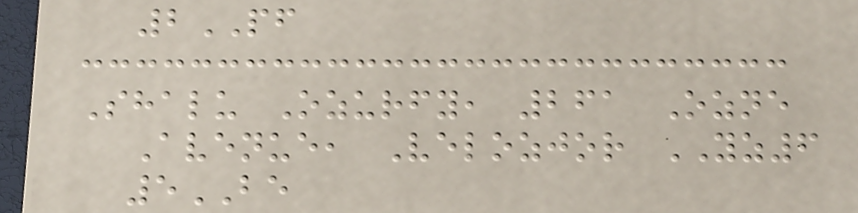2PF
Shalu Ozurfy, 261 Ozne
Avenue, Velozjor YZ6
5BE
